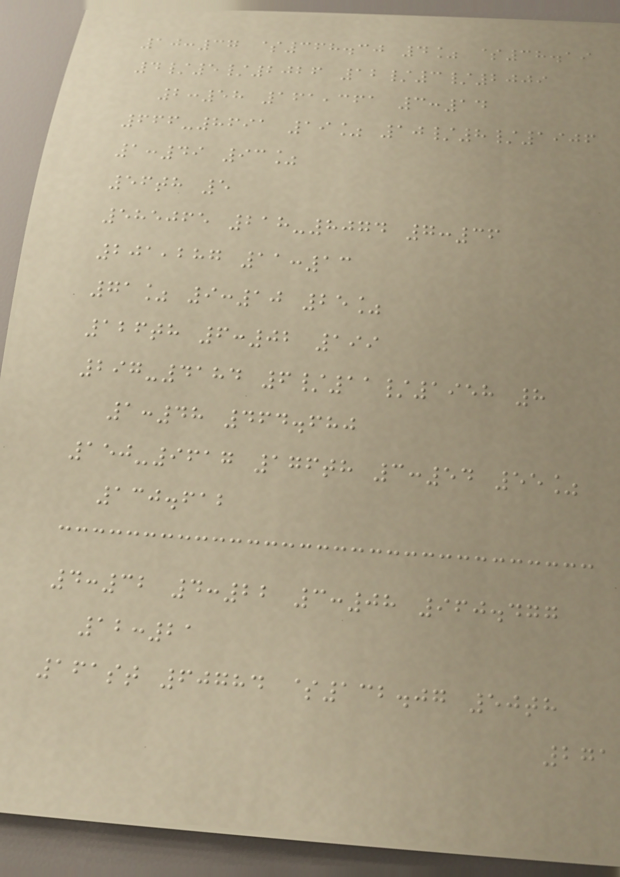10:37 $368.30 4% $38.19
4/5/2026 12/3/2009
2:58 161,361 3:14
666-8691 19% 10/8/1906
1:49 93%
56th 5
585065 218-8074 7:36
201,287 11:13
71% 9:10 25%
126th 6:02 199
297-4184 6/11/1958 8
1:48 464.680
150-9617 176th 3:54 55%
130.612
4:32 4:22 3:08 960.477
12:21
161st 60784 $132.07 50th
271
